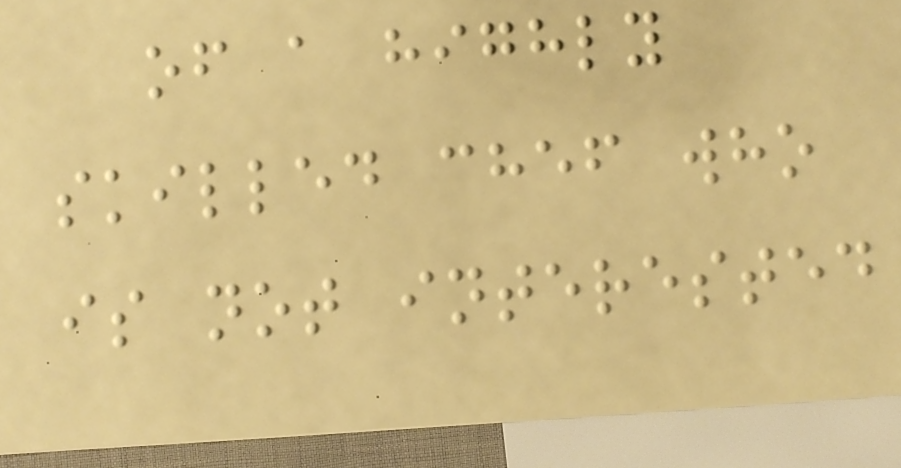of a highly
skilled chef who
is not interested
